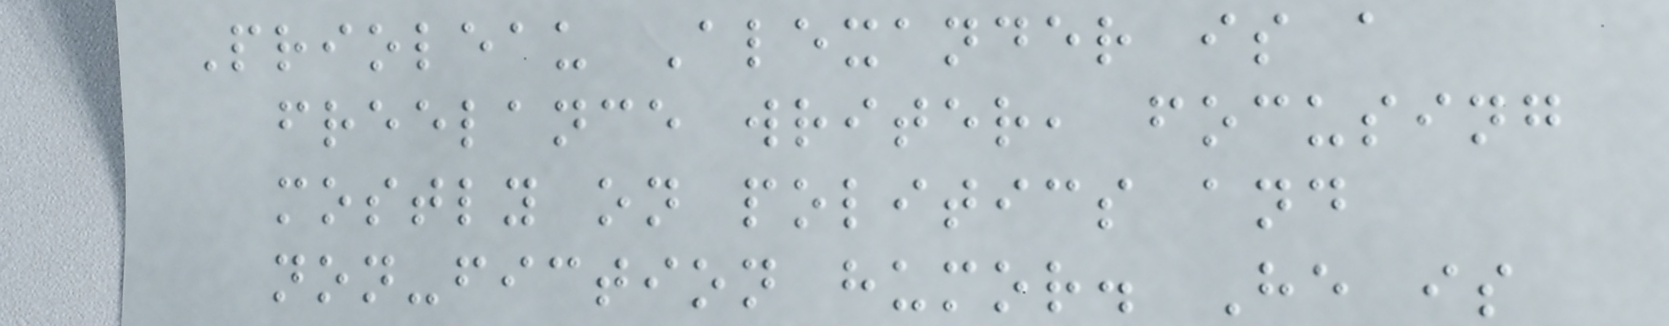Prioleau Alexander is a
freelance writer, focusing
mostly on politics and
non-fiction humor. He is
